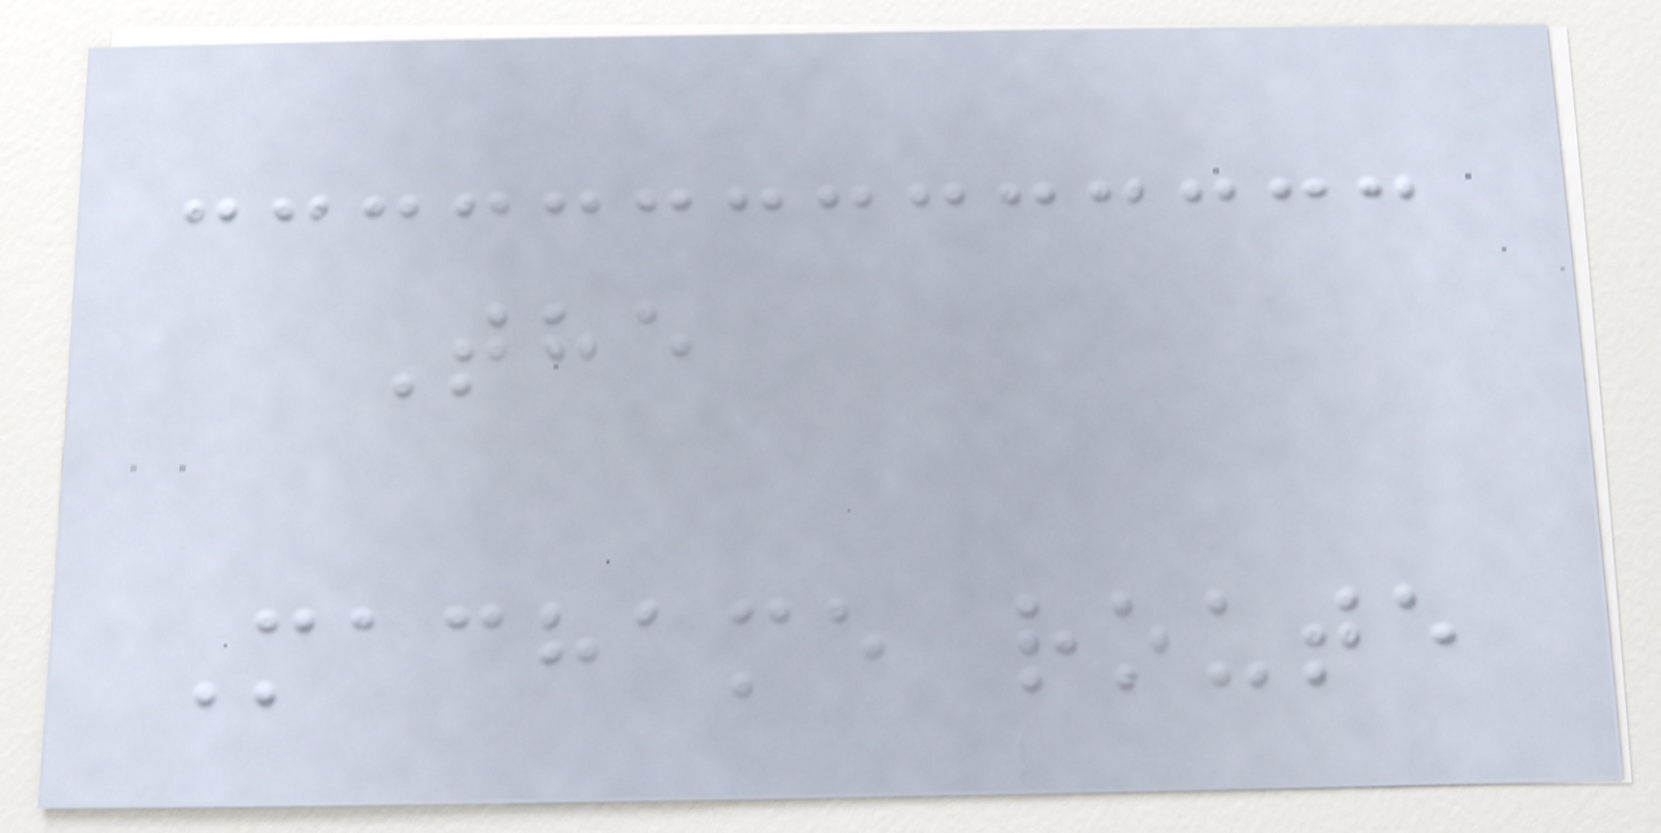The
Machame route
